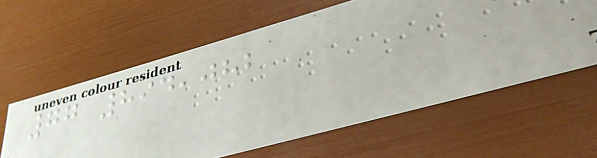77 894,082
